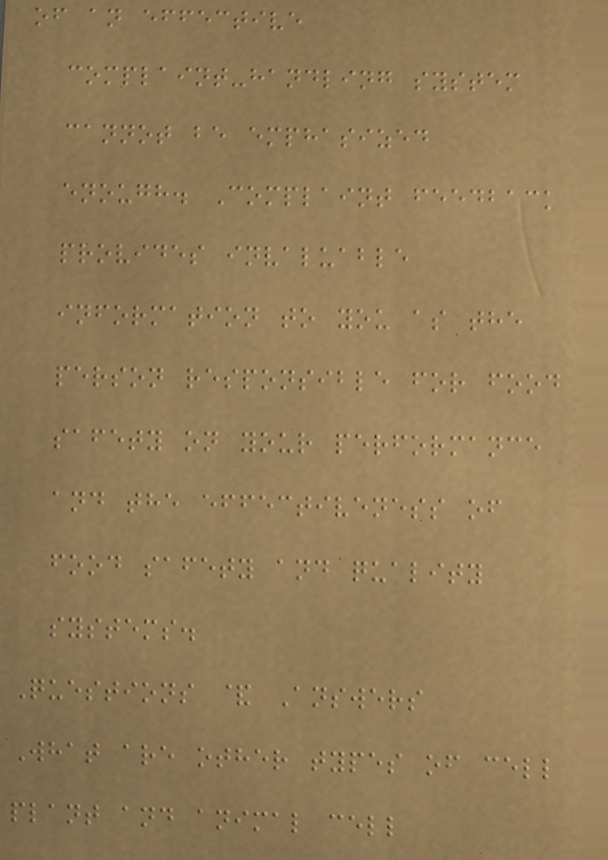of an effective
complaint-handling system
cannot be emphasized
enough. Complaint feedback
provides invaluable
information to you as the
person responsible for food
safety on your performance
and the effectiveness of
food safety and quality
systems.
Questions & Answers
What are other types of cell
plant and animal cell
